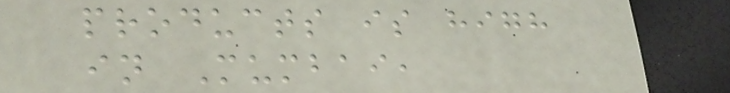products is high
in Mumbai,
